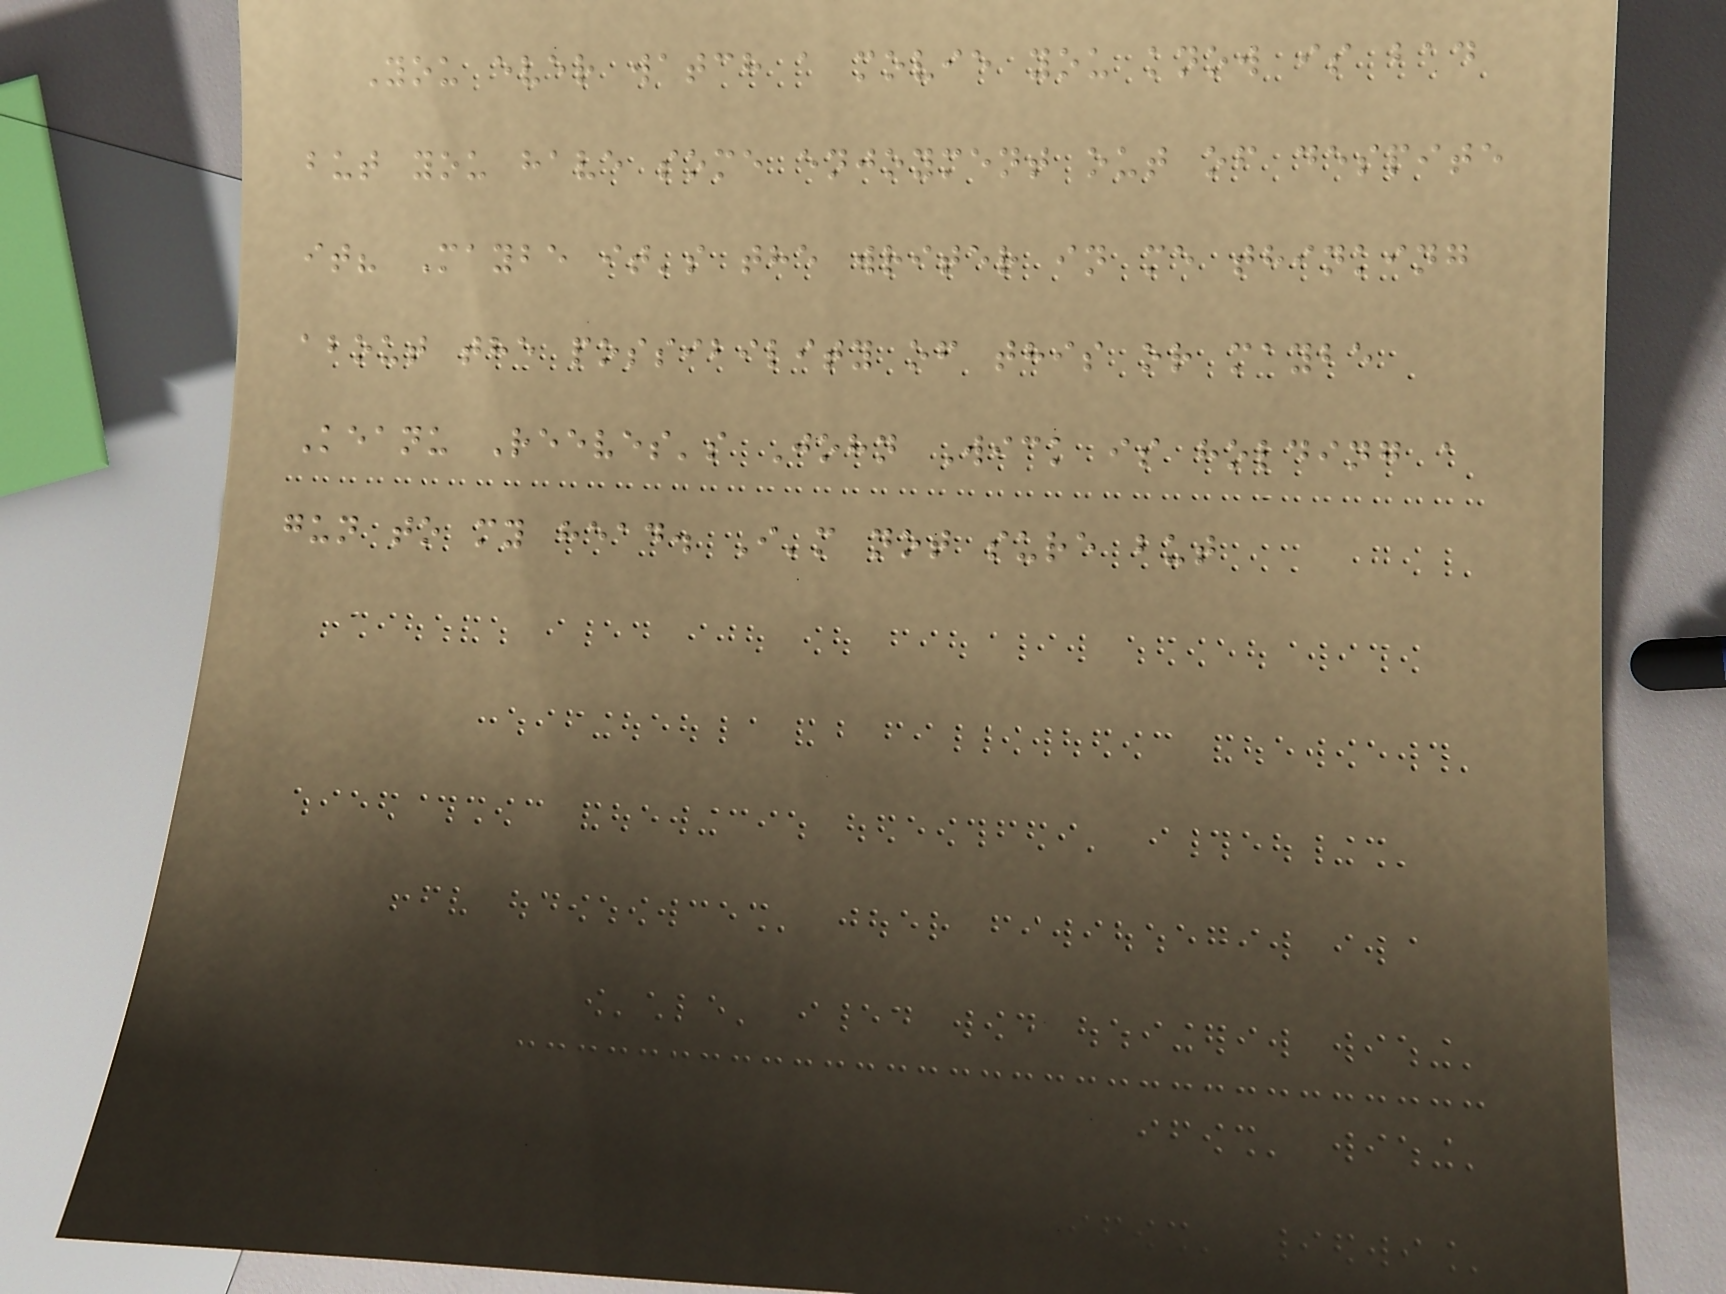You ever watch a movie you know is bad
but you have some enjoyment out of despite
it? Maybe it's the writer in me thinking
about the possibility of this or maybe
Keanu Reeves's John Wick is holding a
gun to my head. I'm not sure but
